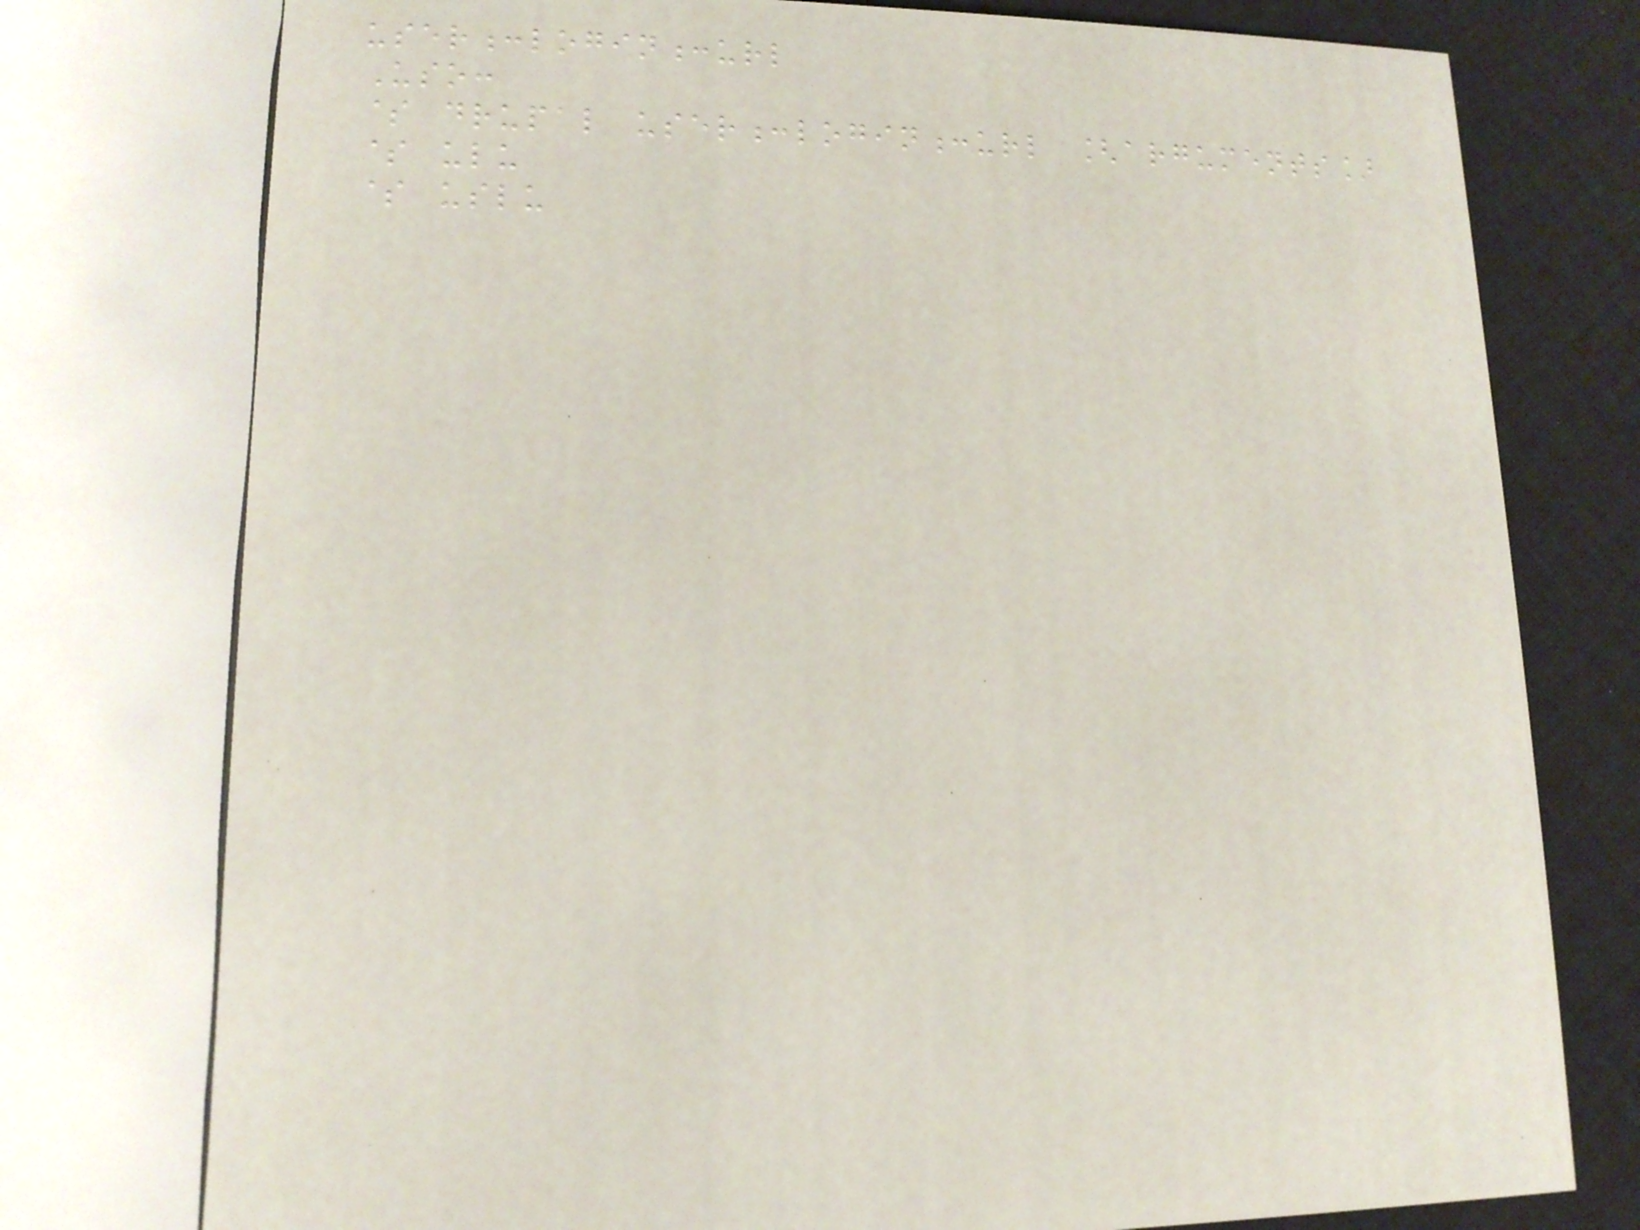user:login:url
Uso:
$ drupal user:login:url [arguments]
$ ulu
$ uslu
